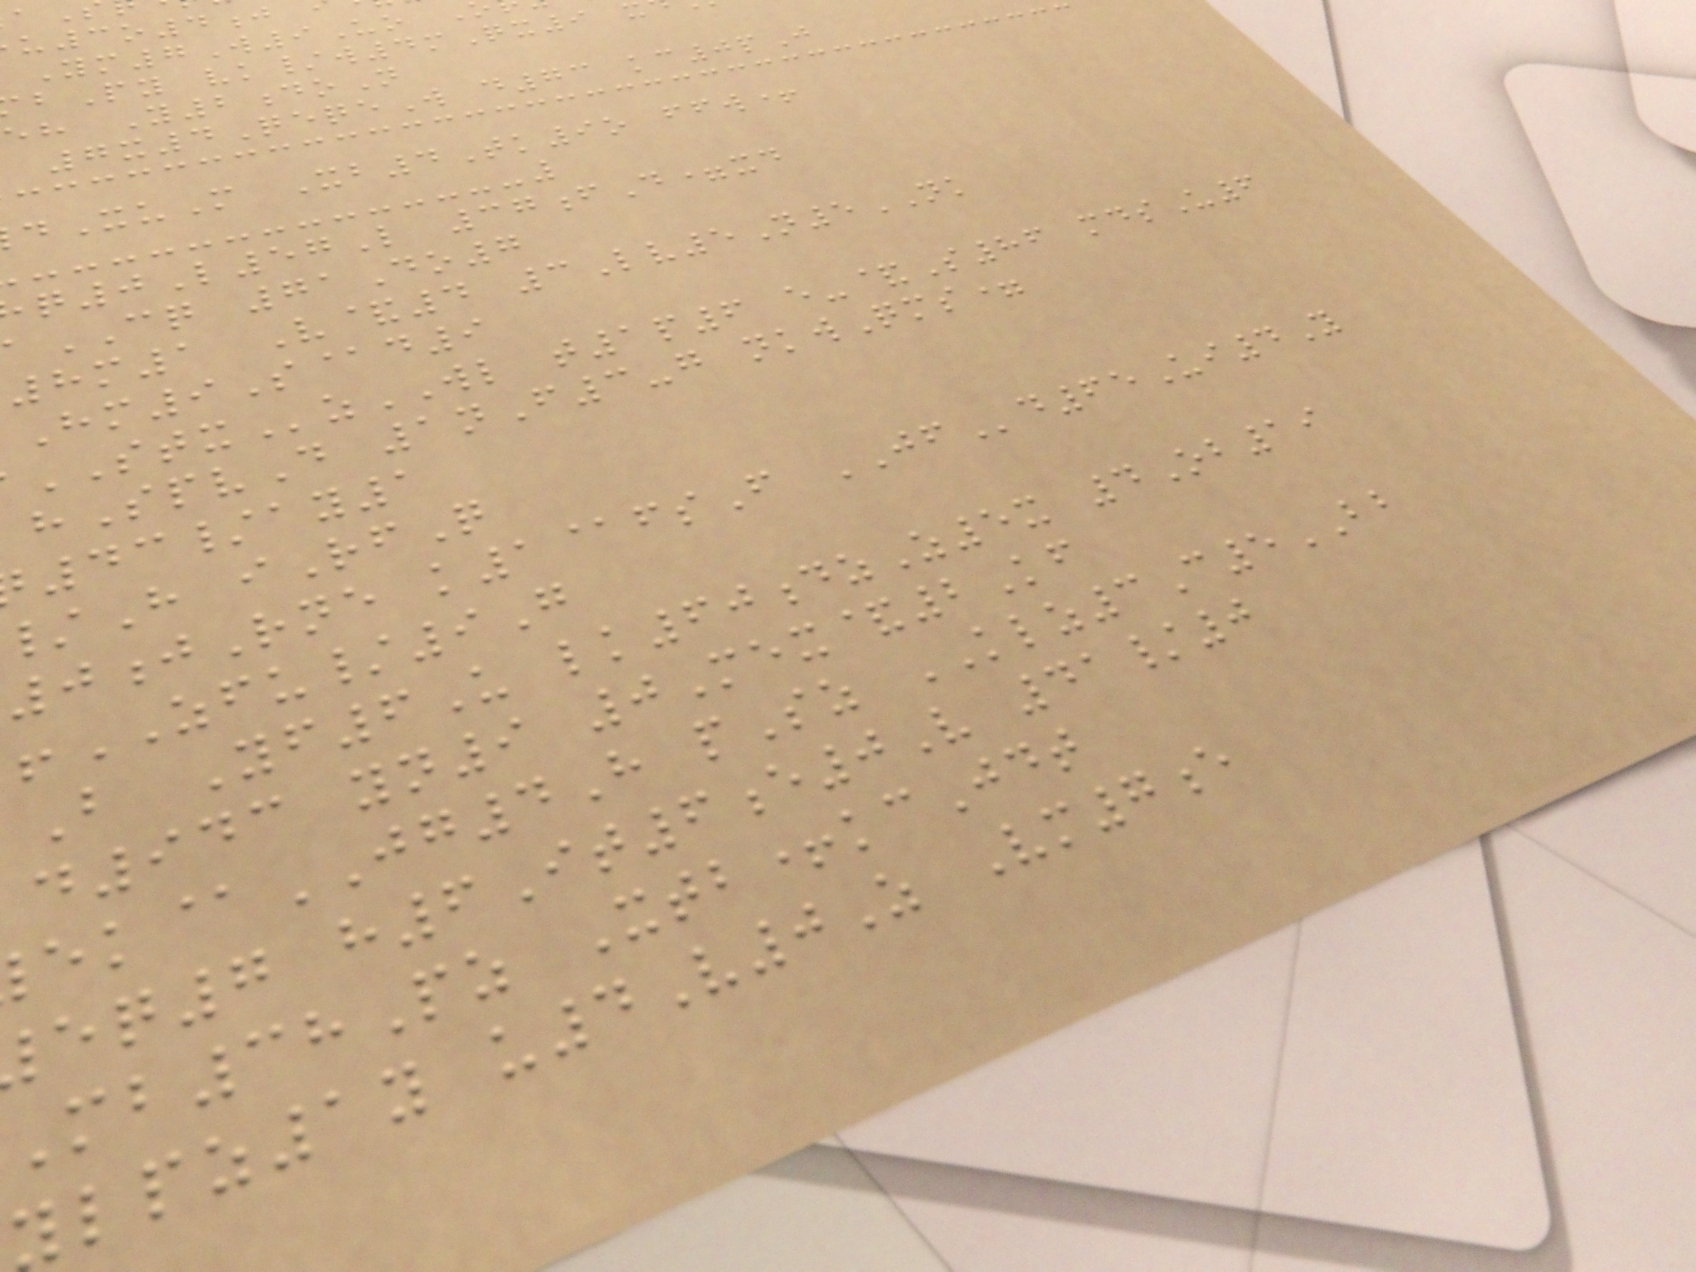Ym7W9Uo
bPy vk/w4mQx9
eh Y2doN
7x4QeqeW d73 kc0pJ
XuM Xb4Tk9o ffw+
q0L57L 37fD=xd
CQ 71Do7
8m1 V&4 3Lv5N5NK
Hm9S@d9
STXzWL t1p6 e-&S86 mdsU6
hSpvD 1nF3-g nkwQms=
43/ay1
H iRfQ
0jRne k1@fsF JFd65Ui4Y
ZFU/9G
B Yf6U lk60dzZ5x 4Ob19
d943 yn9 0Mex&2Kf
k@JG4H pSz KLZ3C5BB
q7 h6It6e0V 41/0
b38Pz Xtb+kcJdt
lpz1y u4V0Z Vm7e
